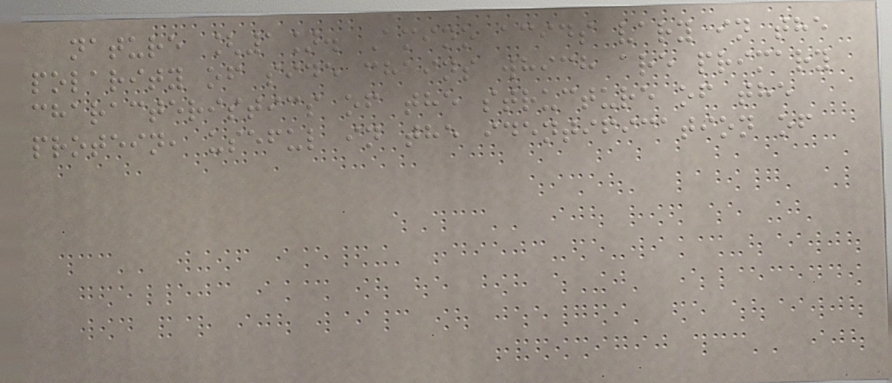nature [1]. Amino acids vary in the
polarity of side chains which are primary
characteristics of the structure of the
protein, useful in the identification of
